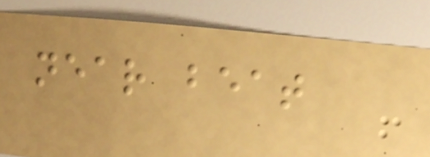near beat
